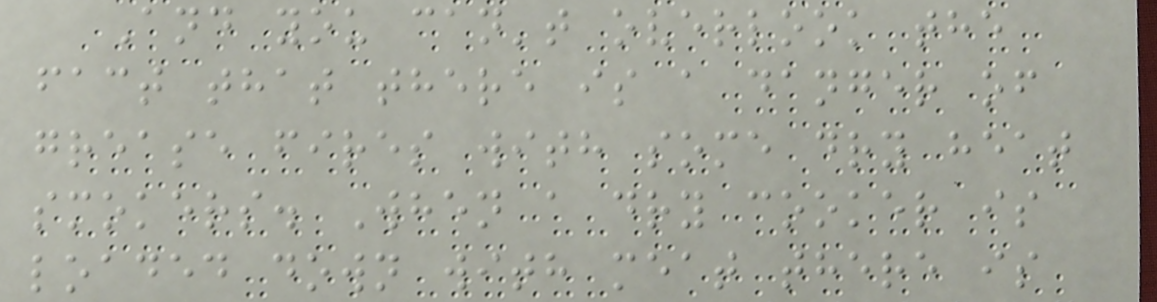And you can't overlook the
fact that there is a danger of
grease fires with some dry heat
smokers. When a dry cooker is
loaded down with meat there is
